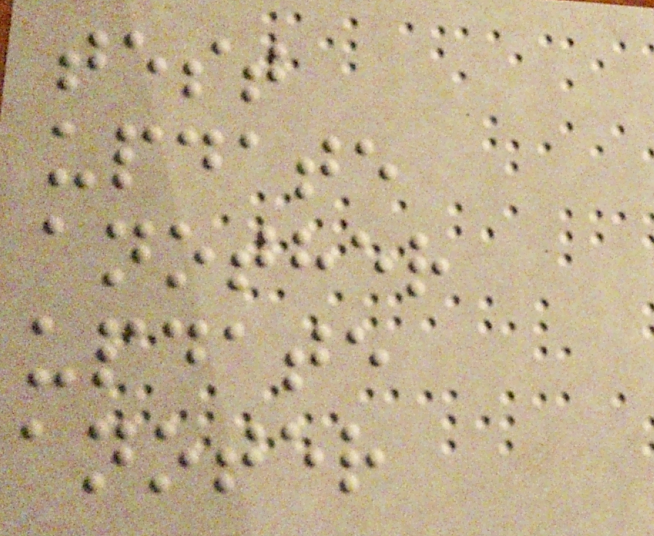test
update
another
update
anoter
